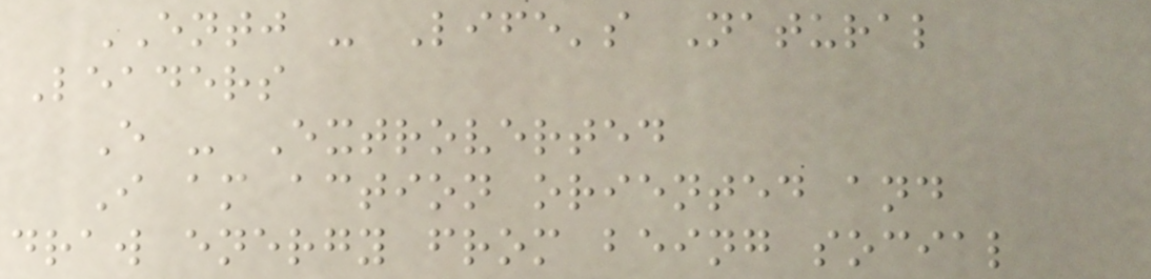ENTJ - Life's Natural
Leaders
E - Extroverted
I am action oriented and
draw energy from being social
